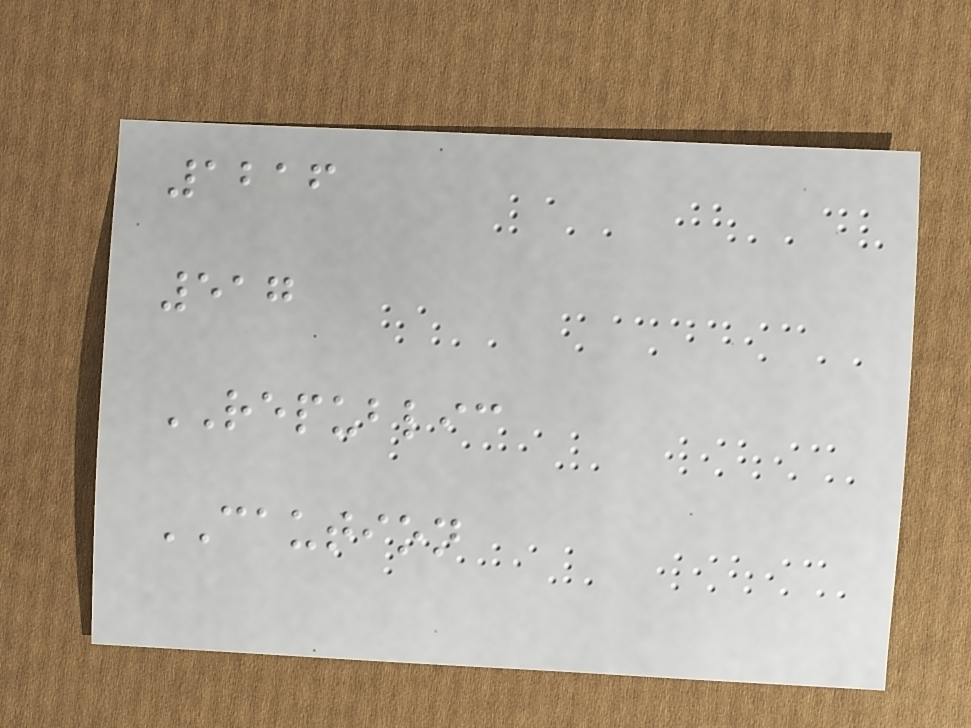1216
517
REPUBLIC
CAUTION
